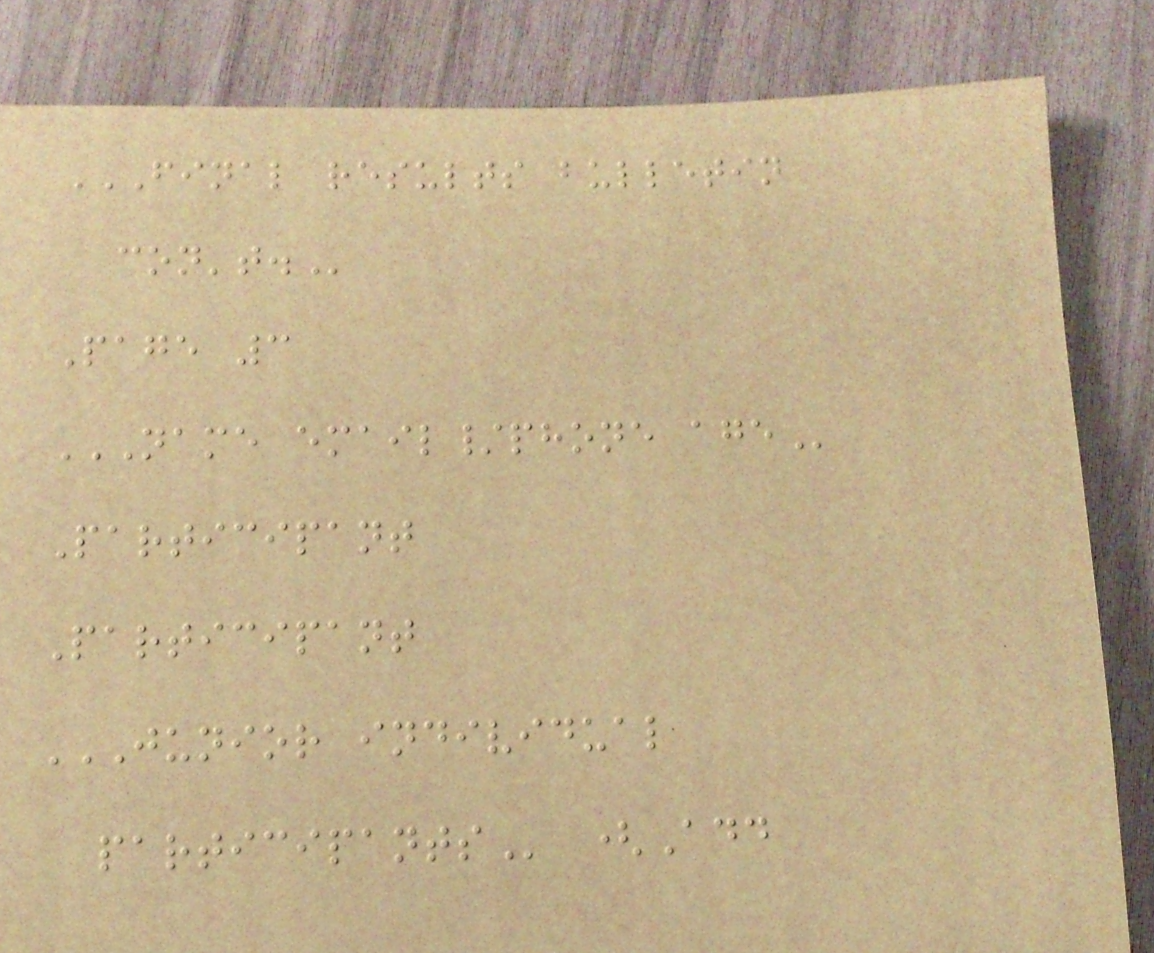FINAL RESULTS BULLETIN
CON'T.
Page 3
NAME EMAIL/PHONE AGE
Participant
Participant
JUNIOR INDIVIDUAL
PARTICIPANTS (Add
